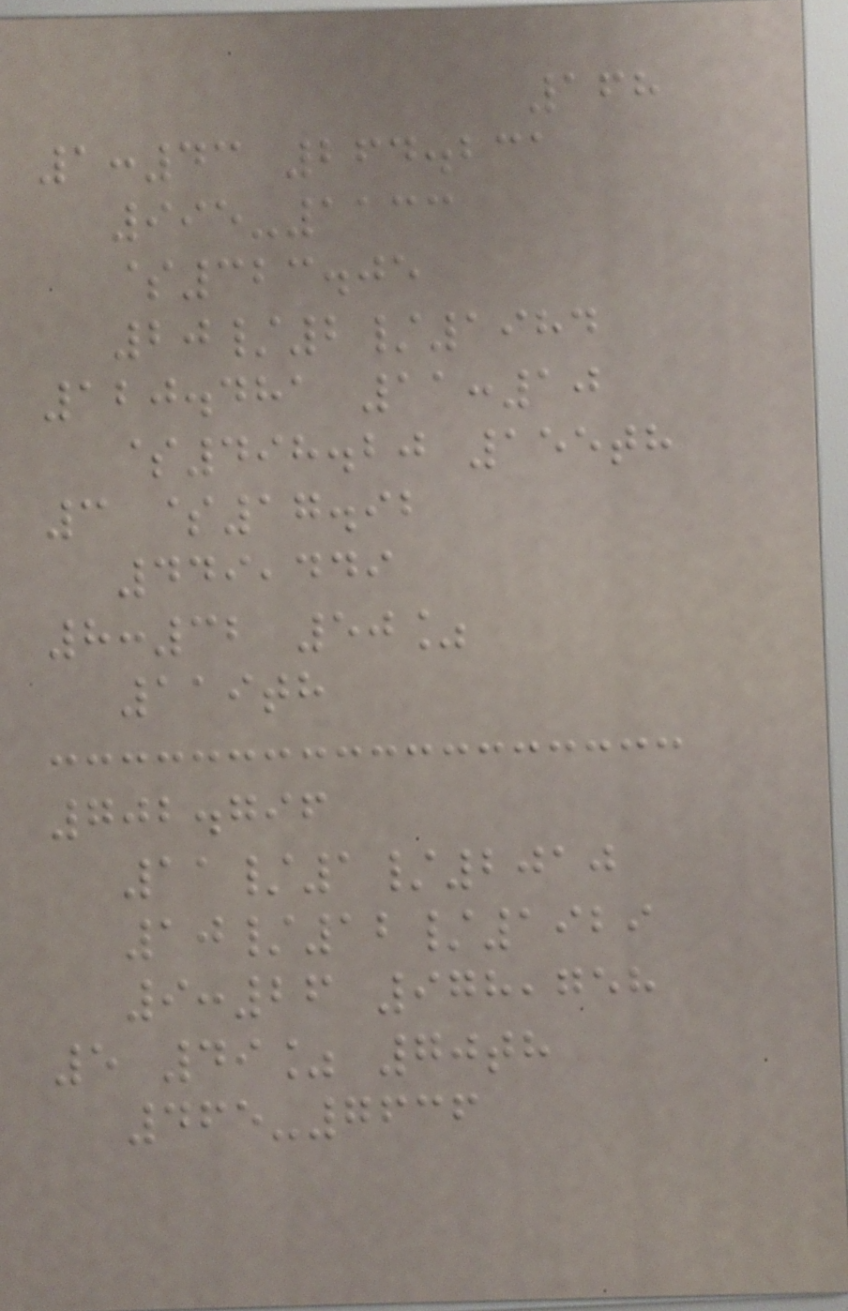168
1:43 264.231
995-1133
$323.05
20/2/1984
120.481 11:10
$498.20 155th
3 $17.92
449,449
8:32 50%
119th
702.796
11/1/2010
10/12/1929
9:26 978,758
5 49% 70th
465-7636
